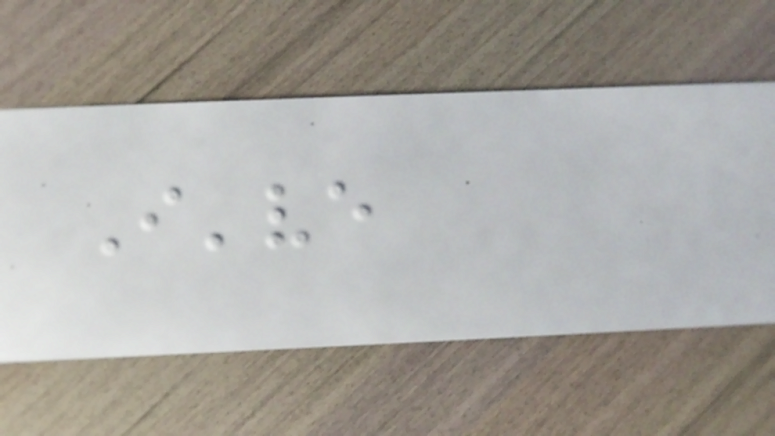I've
